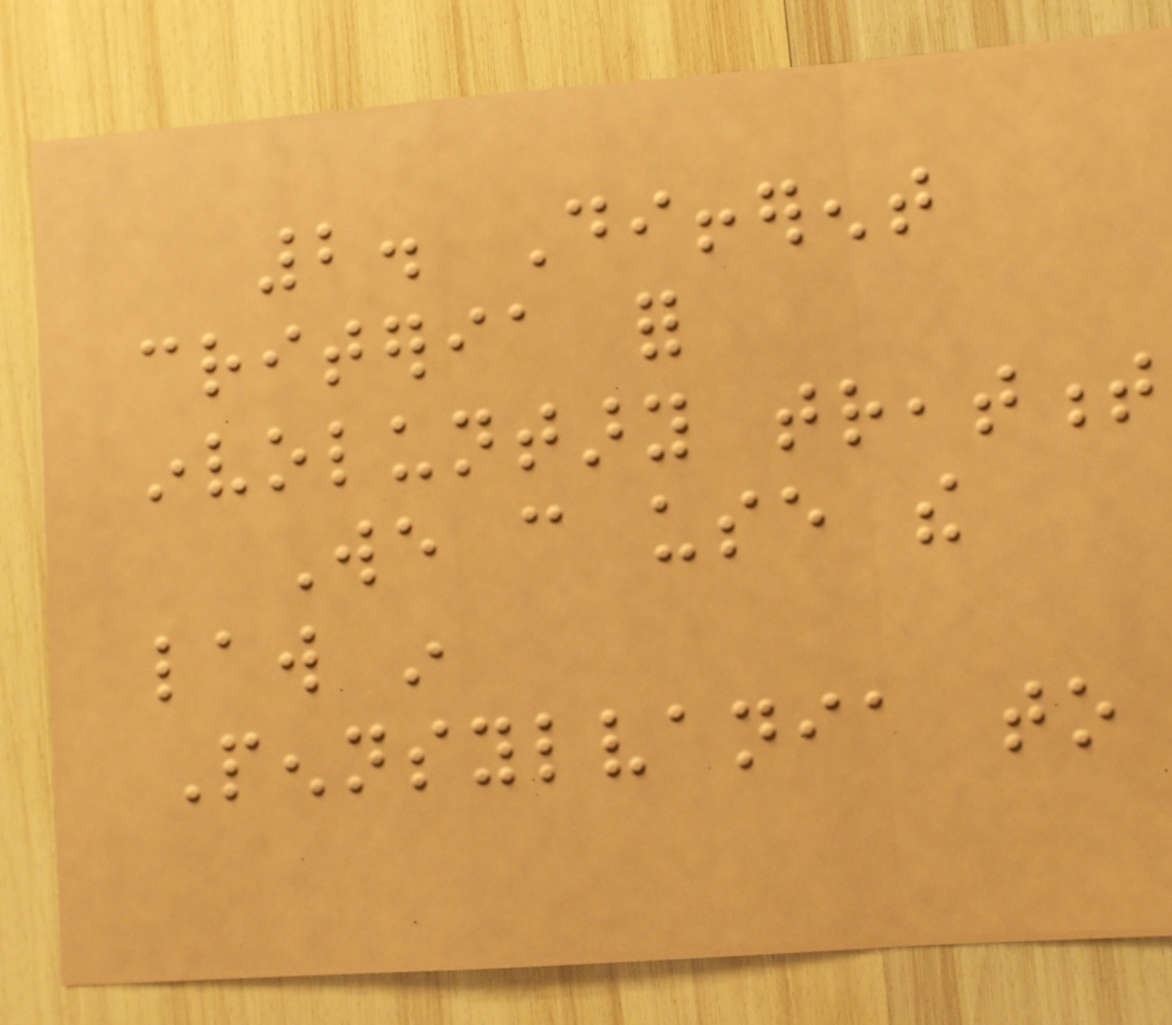2. Different
criteria for
involuntary treatment
We can use the
law in
Pennsylvania to
